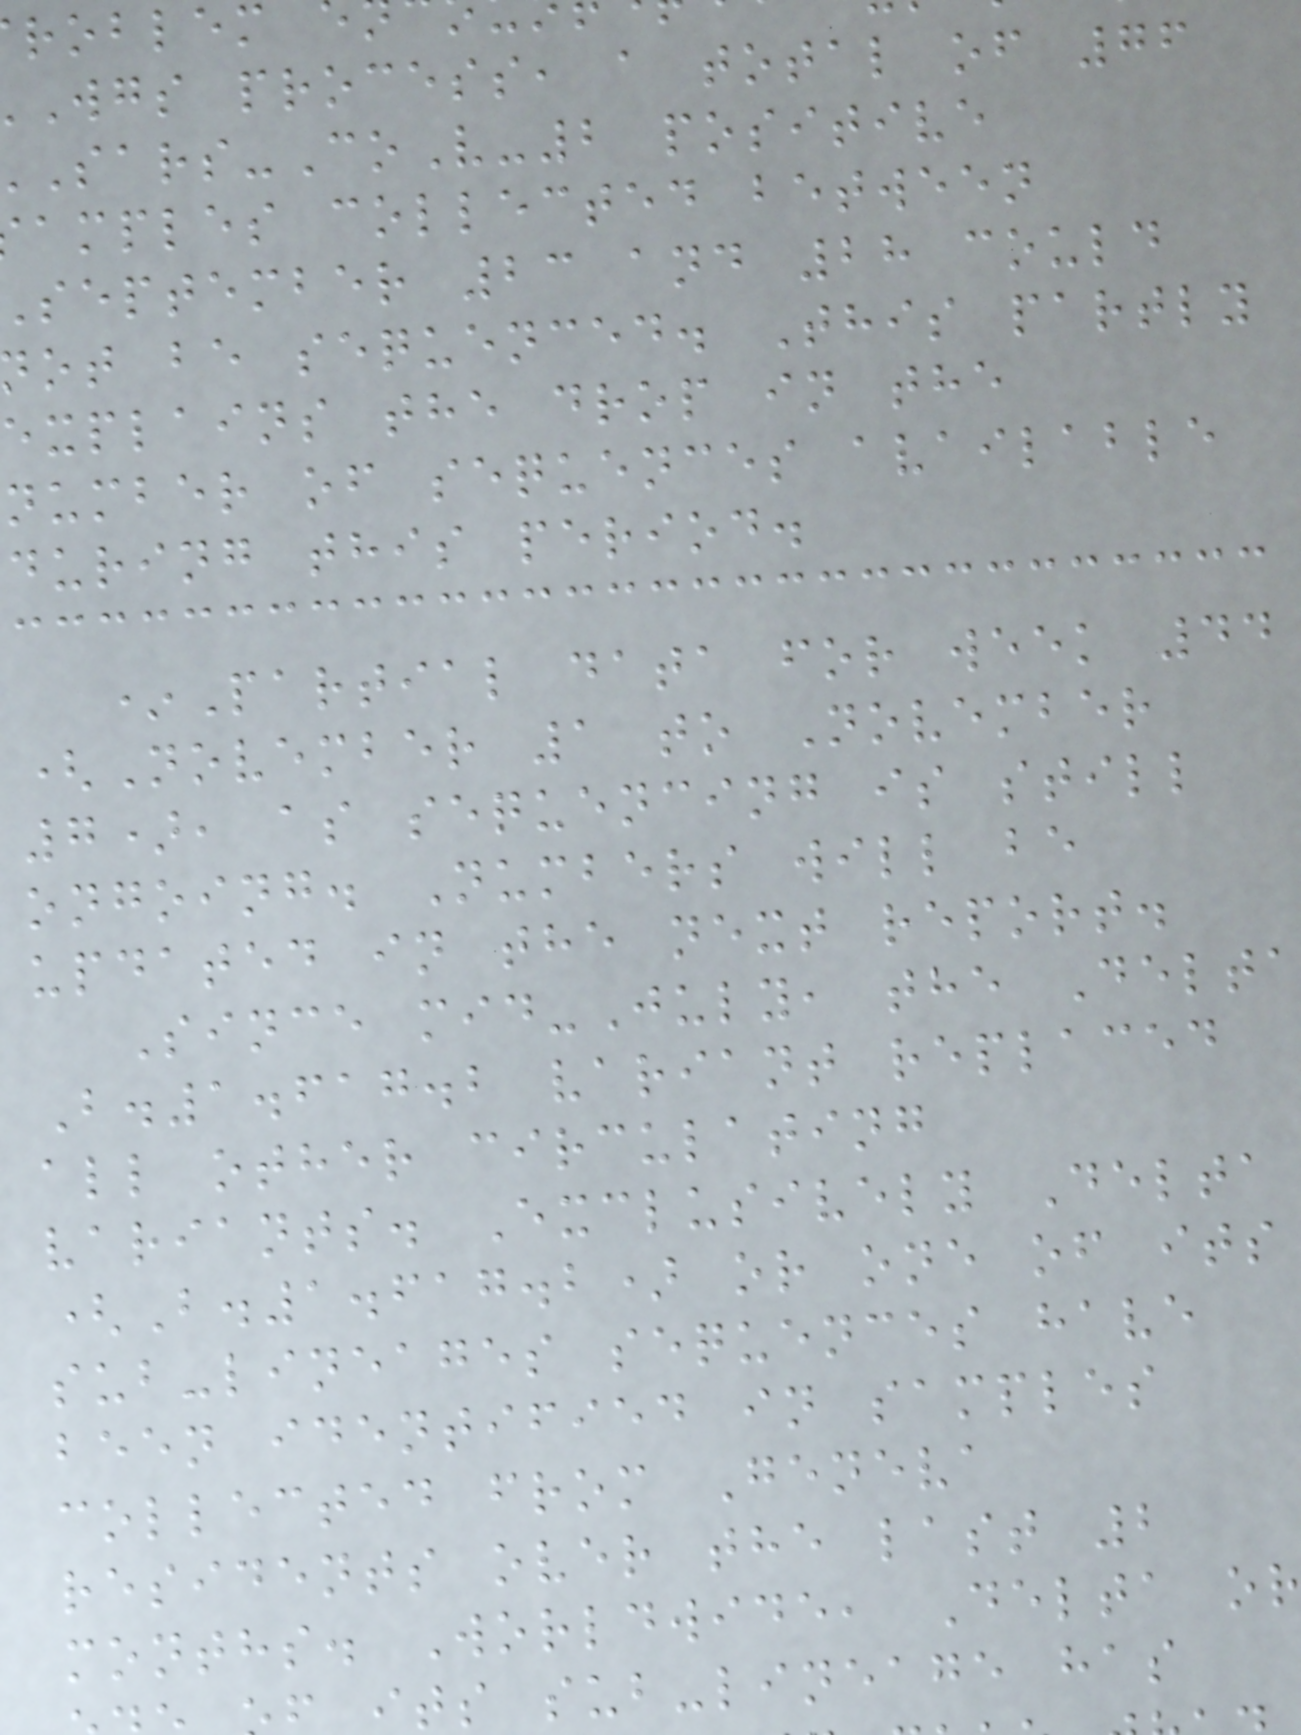wgs process, a total of 76
-CoV-2 positive
amples collected between
september 23 and 28 could
ot be sequenced. This partly
explains the drop in the
number of sequences available
during this period.
*Partial data for week 44
(November 1 to November
7), as sequencing is still
ongoing. Numbers will be
updated in the next report.
Since mid-July, the Delta
B.1.617.2 variant replaced
all other circulating
variants. Exclusively Delta
(B.1.617.2) or one of its
sub-lineages sequences have
been identified in samples
collected from Geneva
residents over the last 2
months. Worldwide, Delta or
its sub-lineage has
